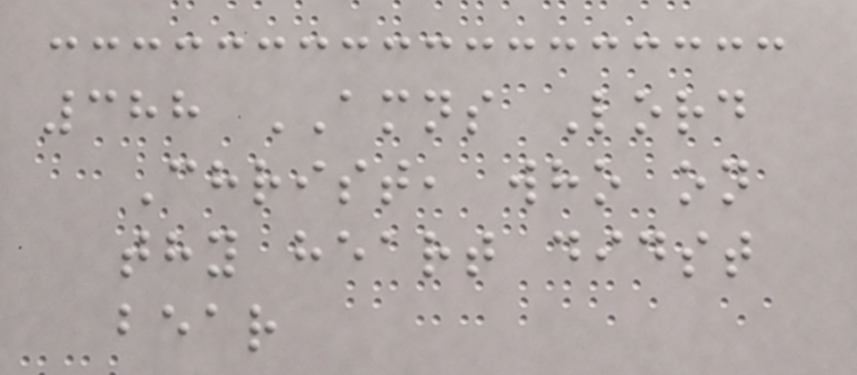388 AMNS Lord
Christ, who on
thy heart didst
bear
